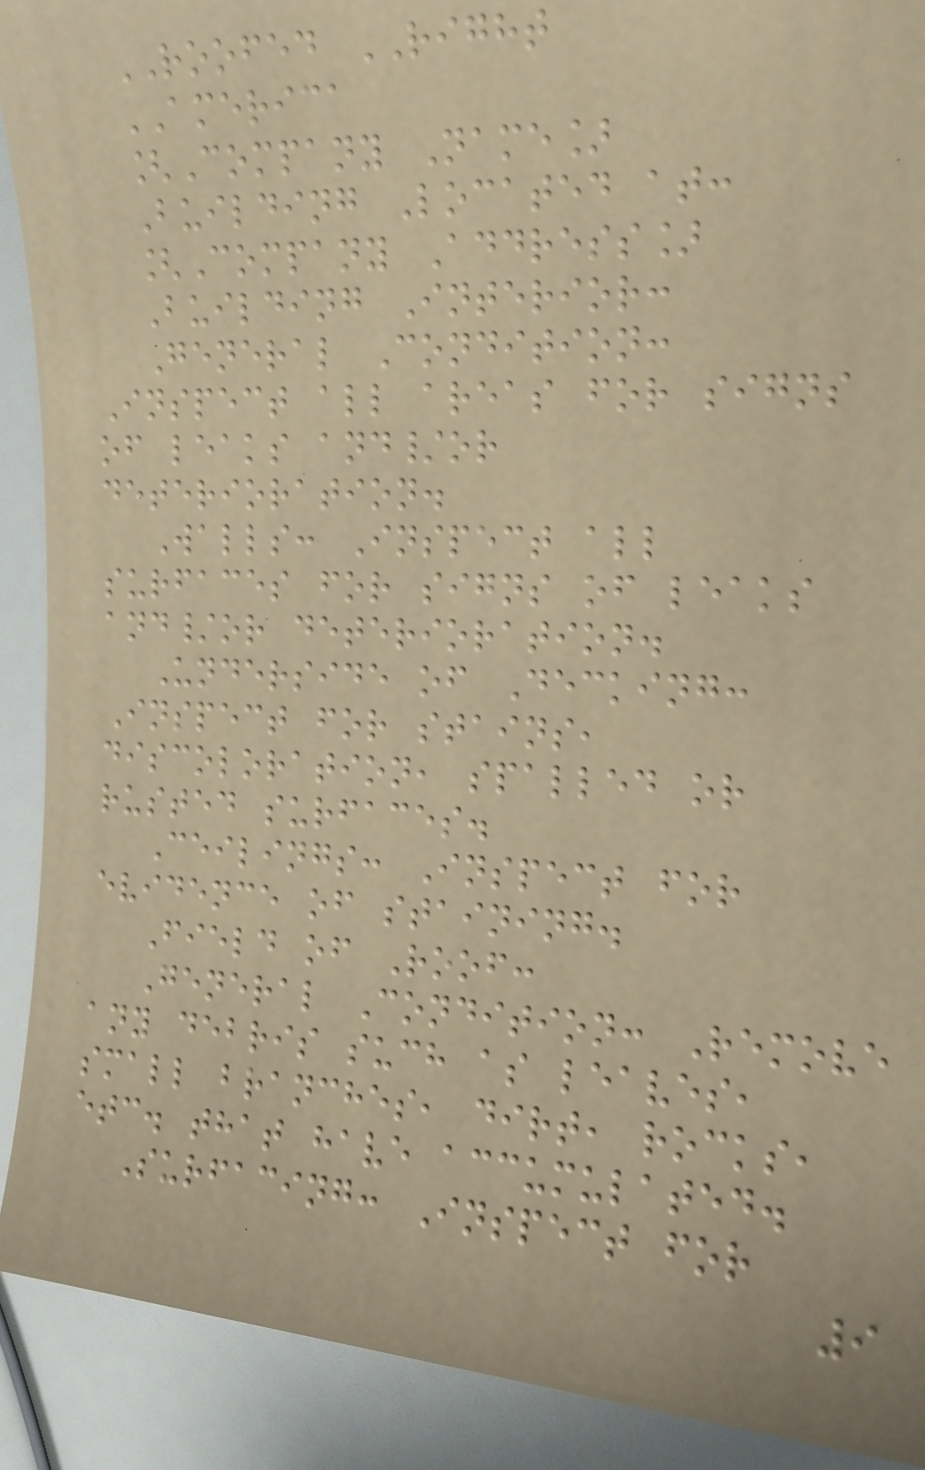ROOFED RIGHT
AMERICA
[Company Name]
Building Located at:
[Company Address]
Building Interior:
General Condition:
Inspect all areas for signs
of leaks and/or
deterioration.
Walls: Inspect all
surfaces for signs of leaks
and/or deterioration.
Underside of Decking:
Inspect for stains,
discoloration, spalled or
rusted surfaces.
Ceilings: Inspect for
evidence of staining.
Field of Roof:
General Condition: Remove
any debris such as leaves,
small branches, dirt, rocks,
etc. that have accumulated.
Surfacing: Inspect for
9
